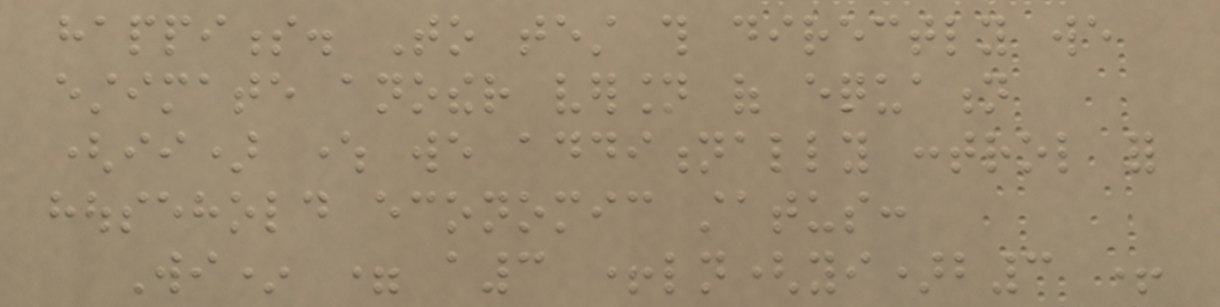happiness. To test this directly we
estimate another version of equation
(ii) where we additionally control for
household economic status:
Wi* = a3 +ln(yi)b3 +
